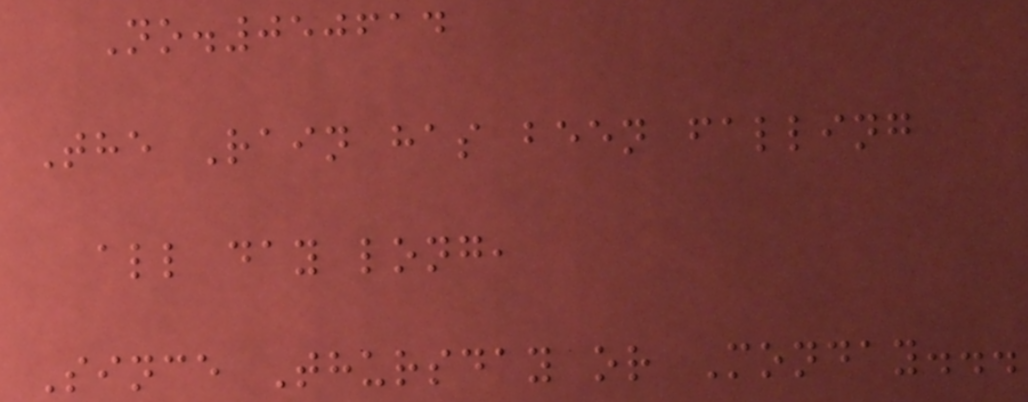No.050614
The Rain has been falling
all day long,
Since Thursday or Monday...
